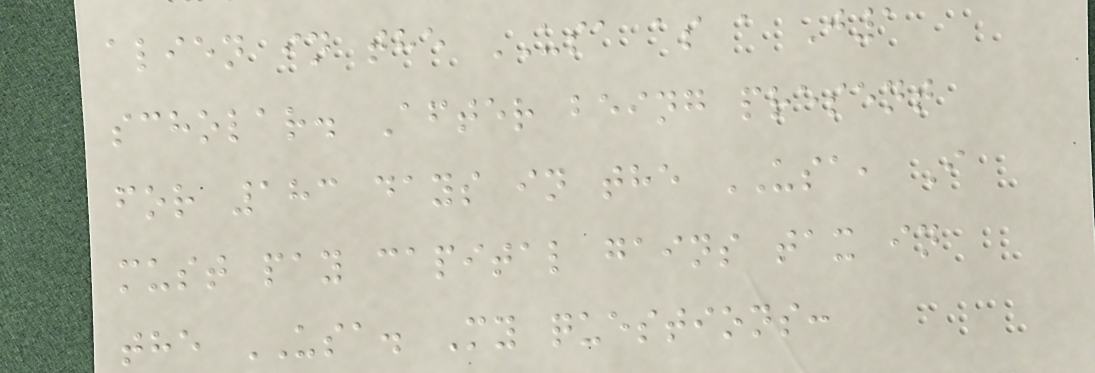alien in the USA as a J1
scholar. After being present
for 183 days in the USA, I
must pay capital gains tax in
the USA. My questions:
